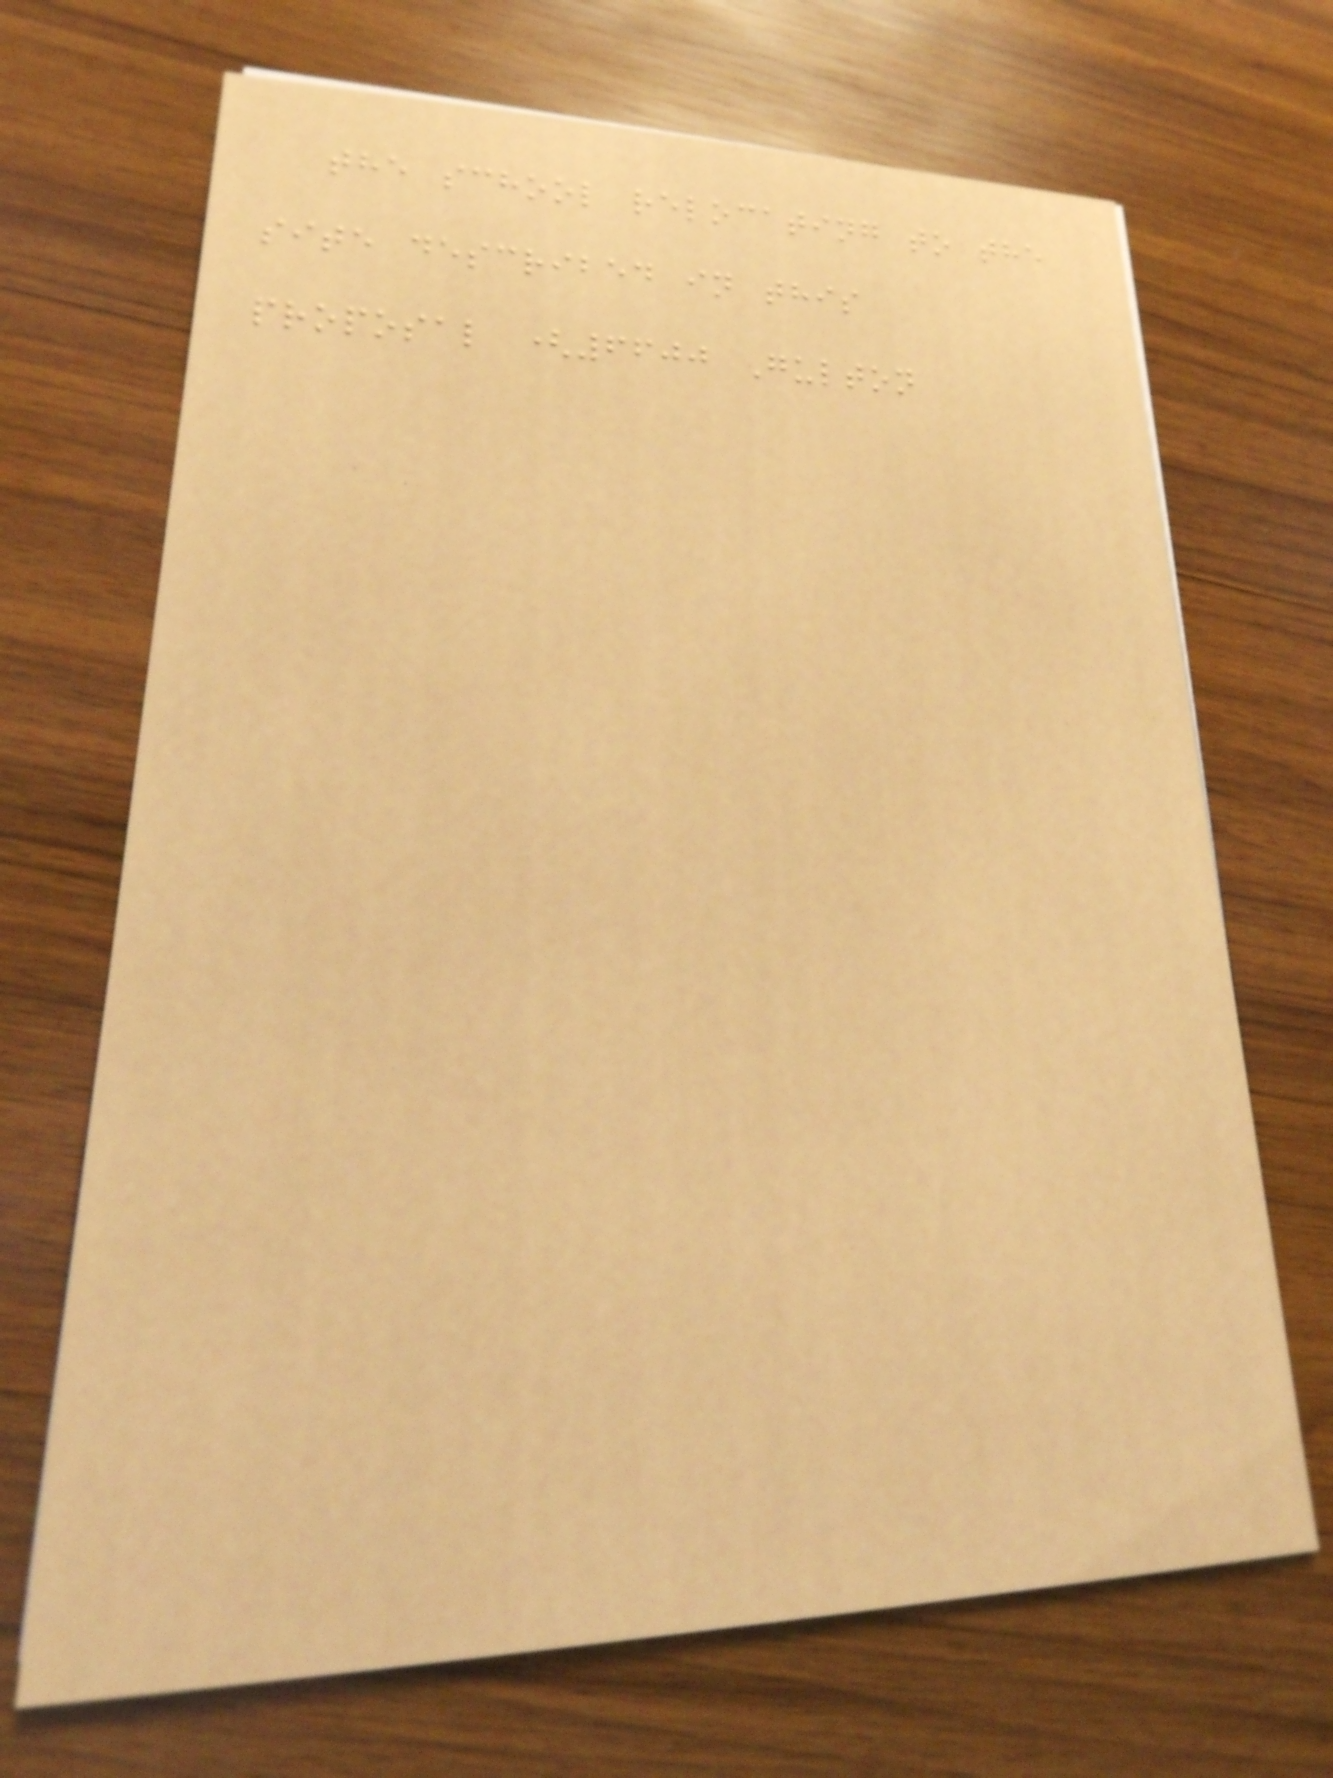the school relocating to the
site described in this
proposal (6600 Gulton
